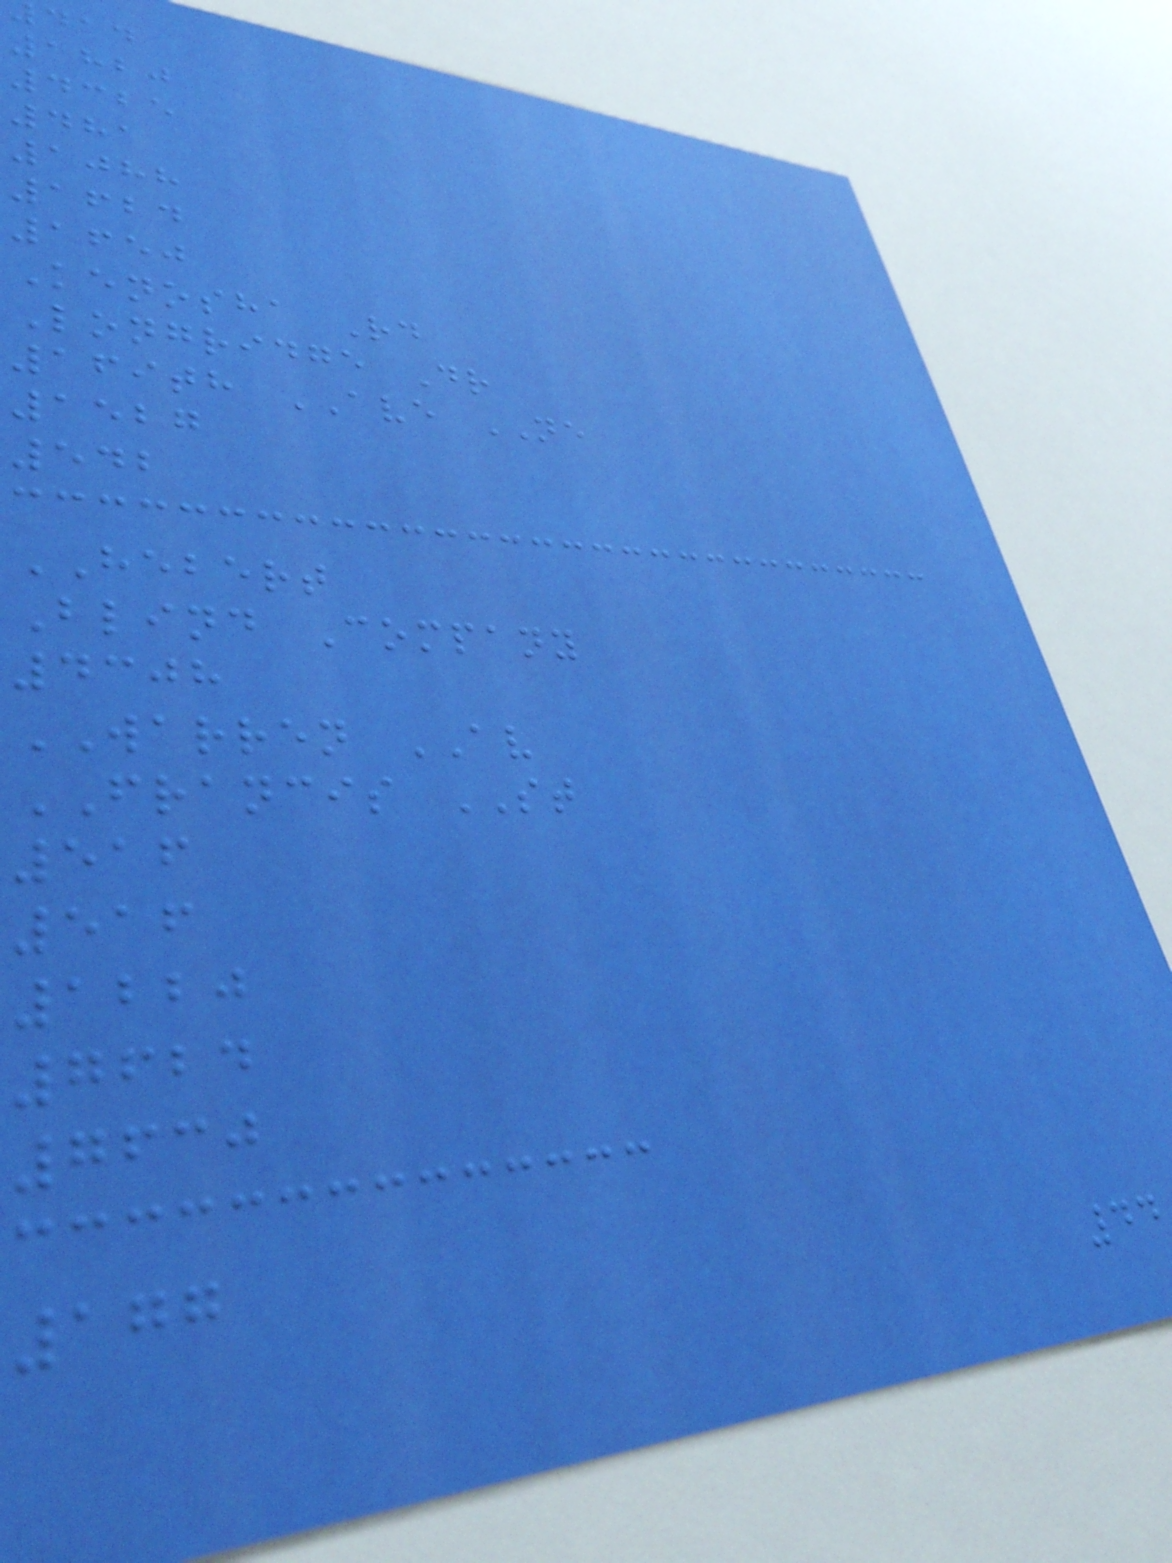1820
4325
481
1088
1624
1650
Kenosha Rd
Longridge Dr
169th AVE NE
1527
542
HEBERT
Blind Company
4308
WARREN AV
FRANCIS ST
516
516
1220
7624
7630
177
44
